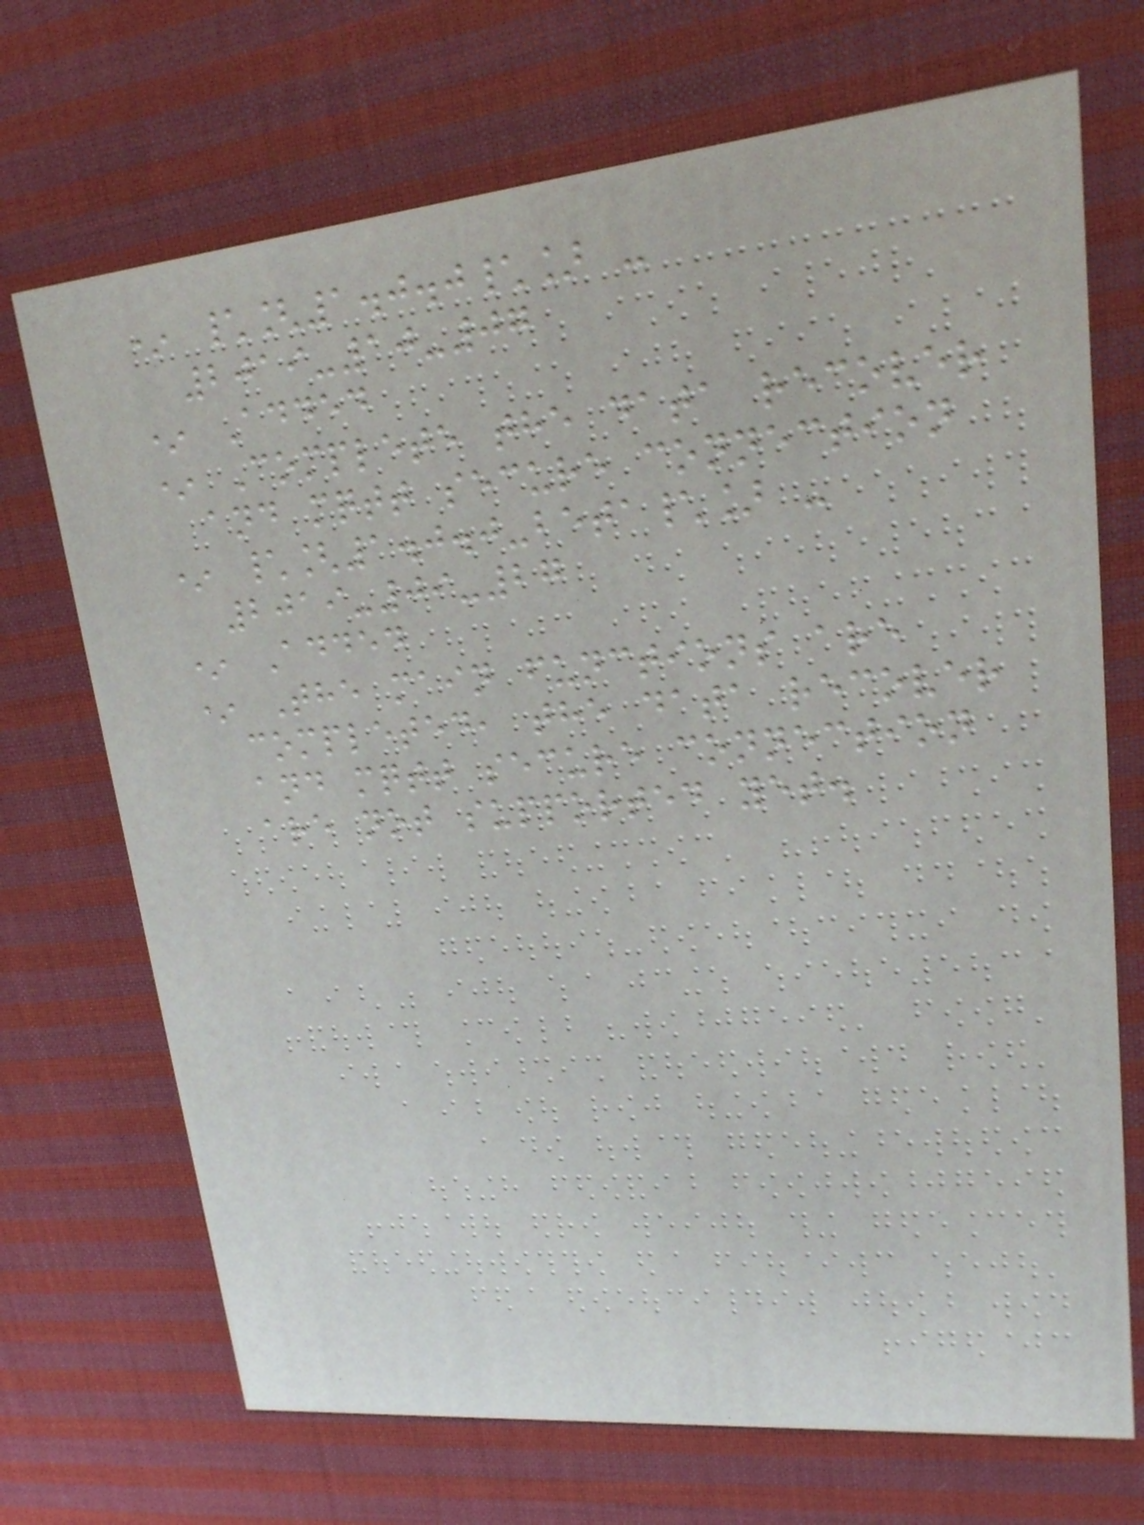* \[1.0.0\] -
2019-10-07
* Added
* Complete the data recover
and mqtt secure connection
* \[1.0.0-beta\] -
2019-09-27
* Added
* The main functions are
completed, the data recover
and mqtt secure connection
are not supported yet.
